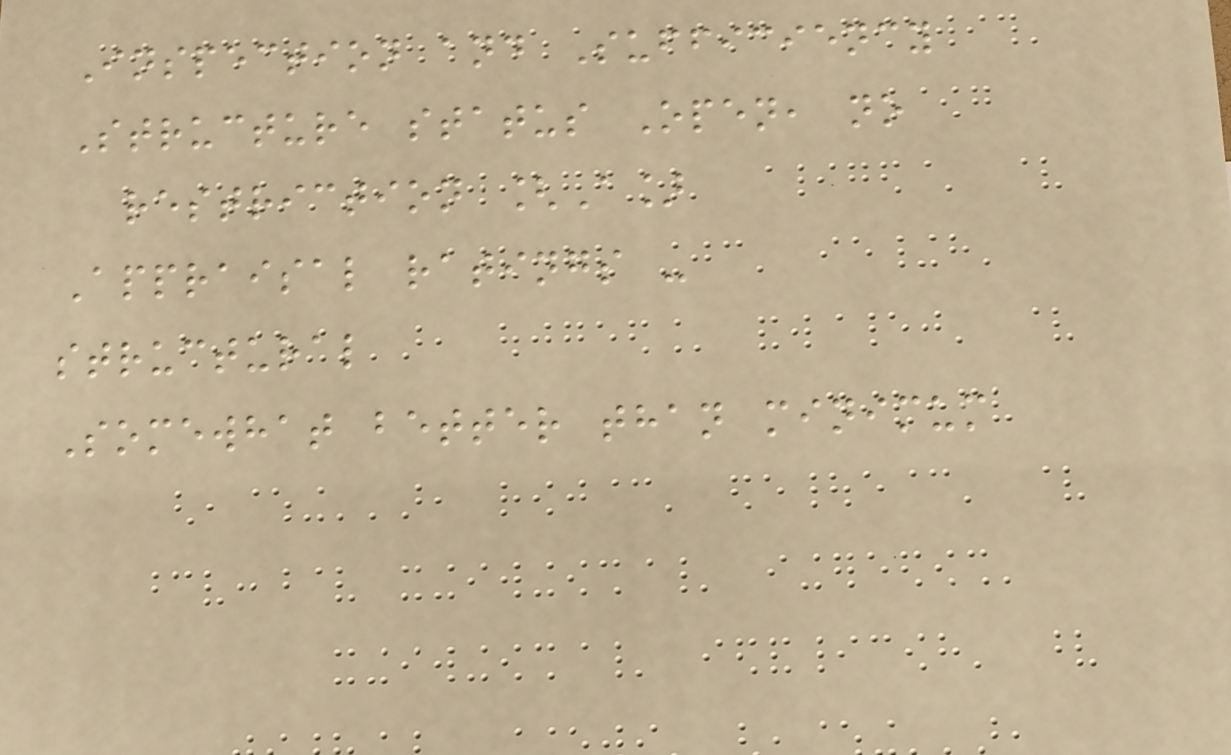Inspection and Sufficiency
Structure status Open, no
restriction [A]
Appraisal ratings -
structural
Somewhat better than minimum
